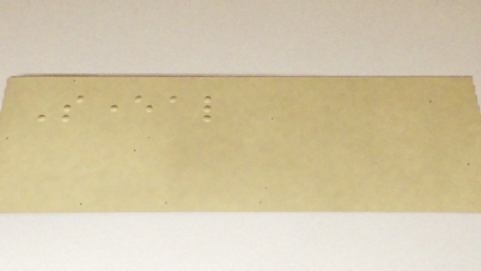Several
